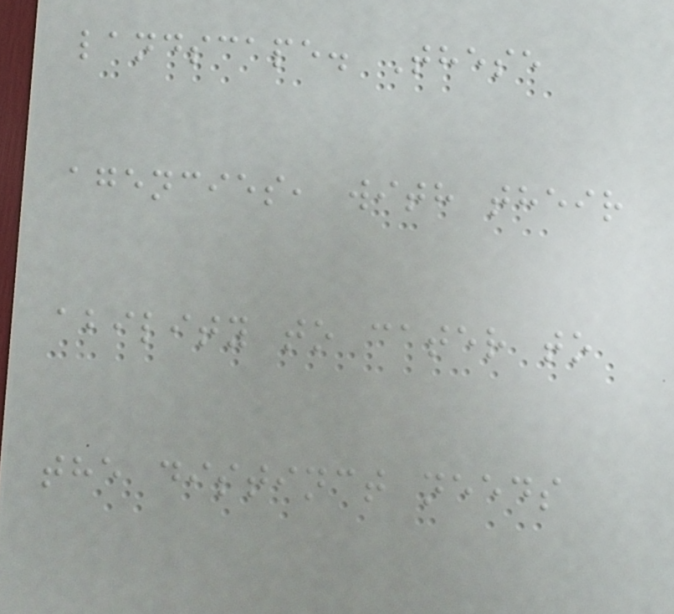landscape. These
agencies, with their
ability to cater to
the distinct needs
